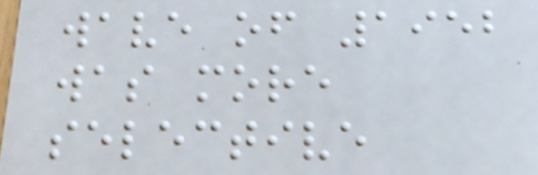wave of 1952
was more
selective
